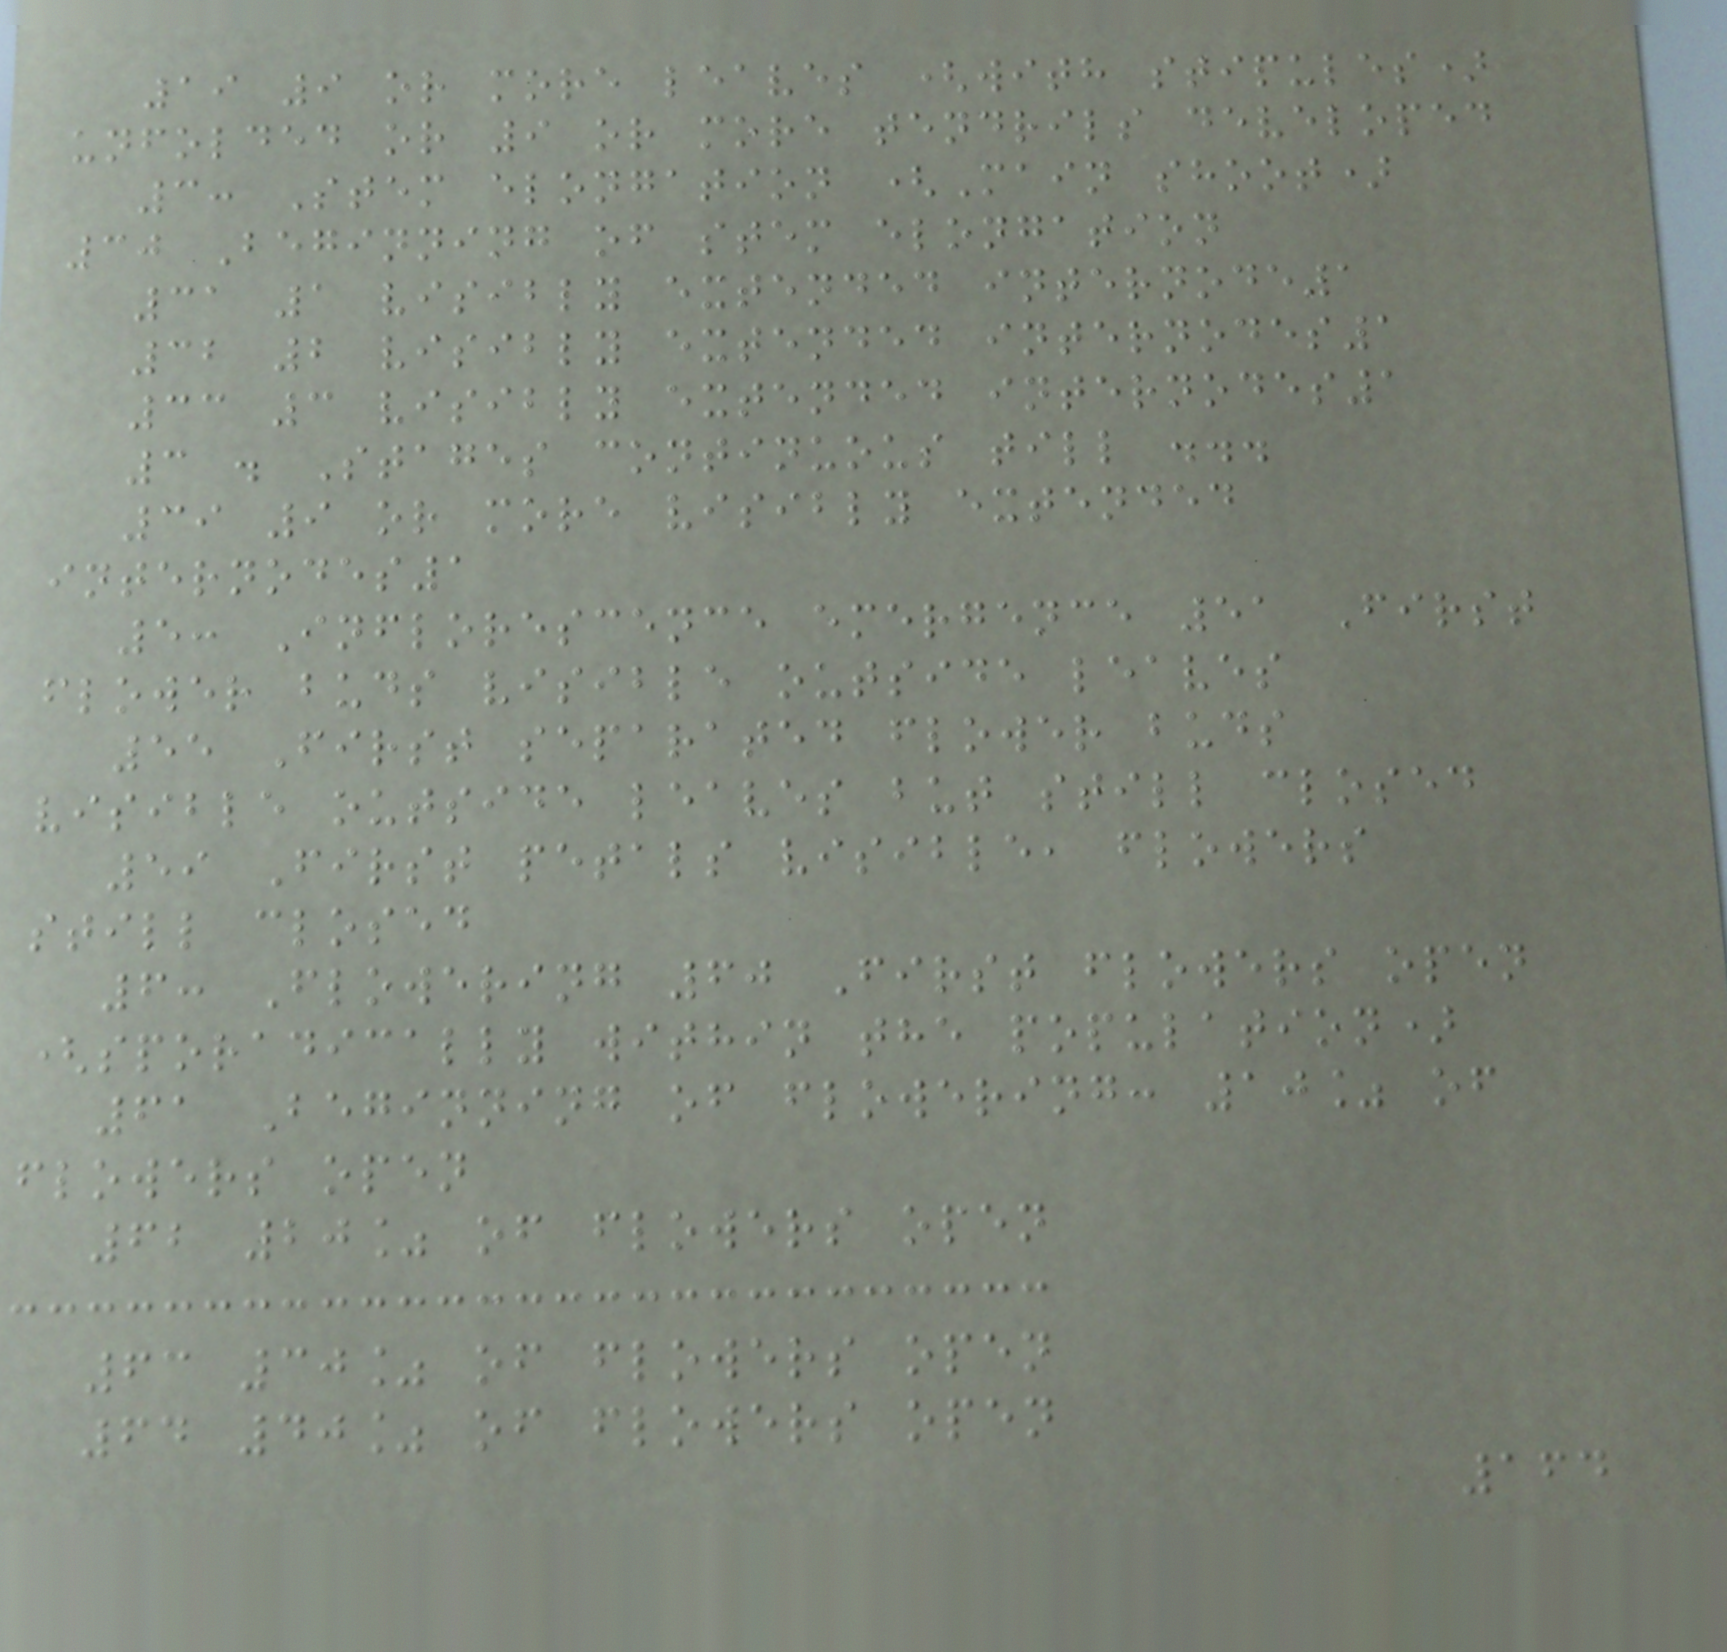19 9 or more leaves (with stipules)
unfolded or 9 or more tendrils developed
3: Stem elongation (Main shoot)
30 Beginning of stem elongation
31 1 visibly extended internode1
32 2 visibly extended internodes1
33 3 visibly extended internodes1
3 . Stages continuous till ...
39 9 or more visibly extended
internodes1
5: Inflorescence emergence 51 First
flower buds visible outside leaves
55 First separated flower buds
visible outside leaves but still closed
59 First petals visible, flowers
still closed
6: Flowering 60 First flowers open
(sporadically within the population)
61 Beginning of flowering: 10% of
flowers open
62 20% of flowers open
63 30% of flowers open
64 40% of flowers open
164
